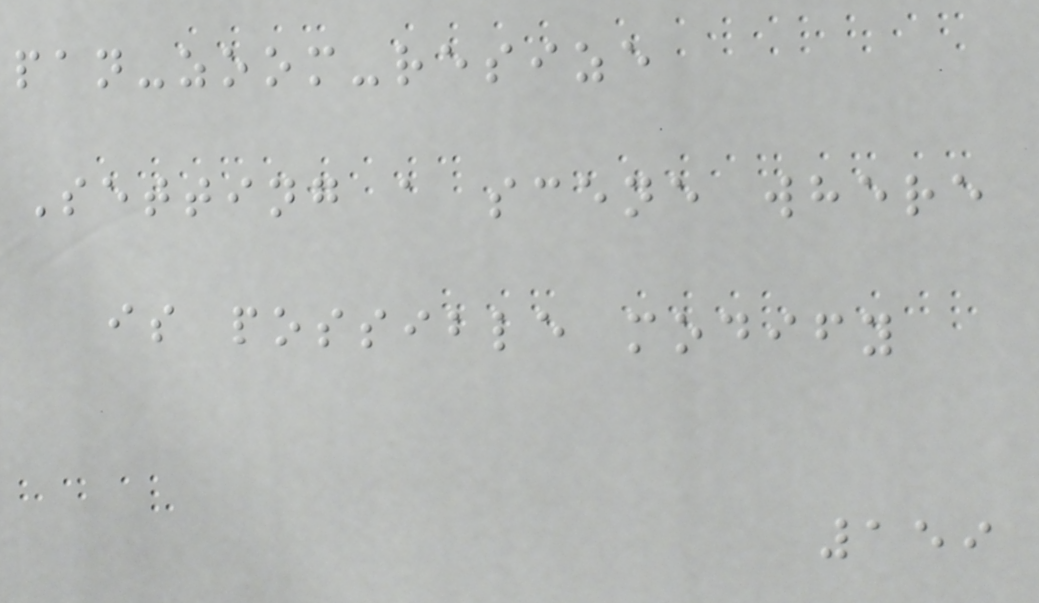pan-zoom-resize
Setting a scene where
is possible modify
159
